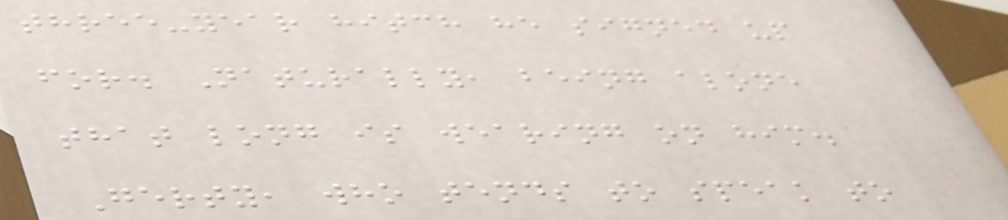three-year hitch he signed up
for. Naturally, being alone
that long is wearing on him.
Gerty, who tends to speak to
